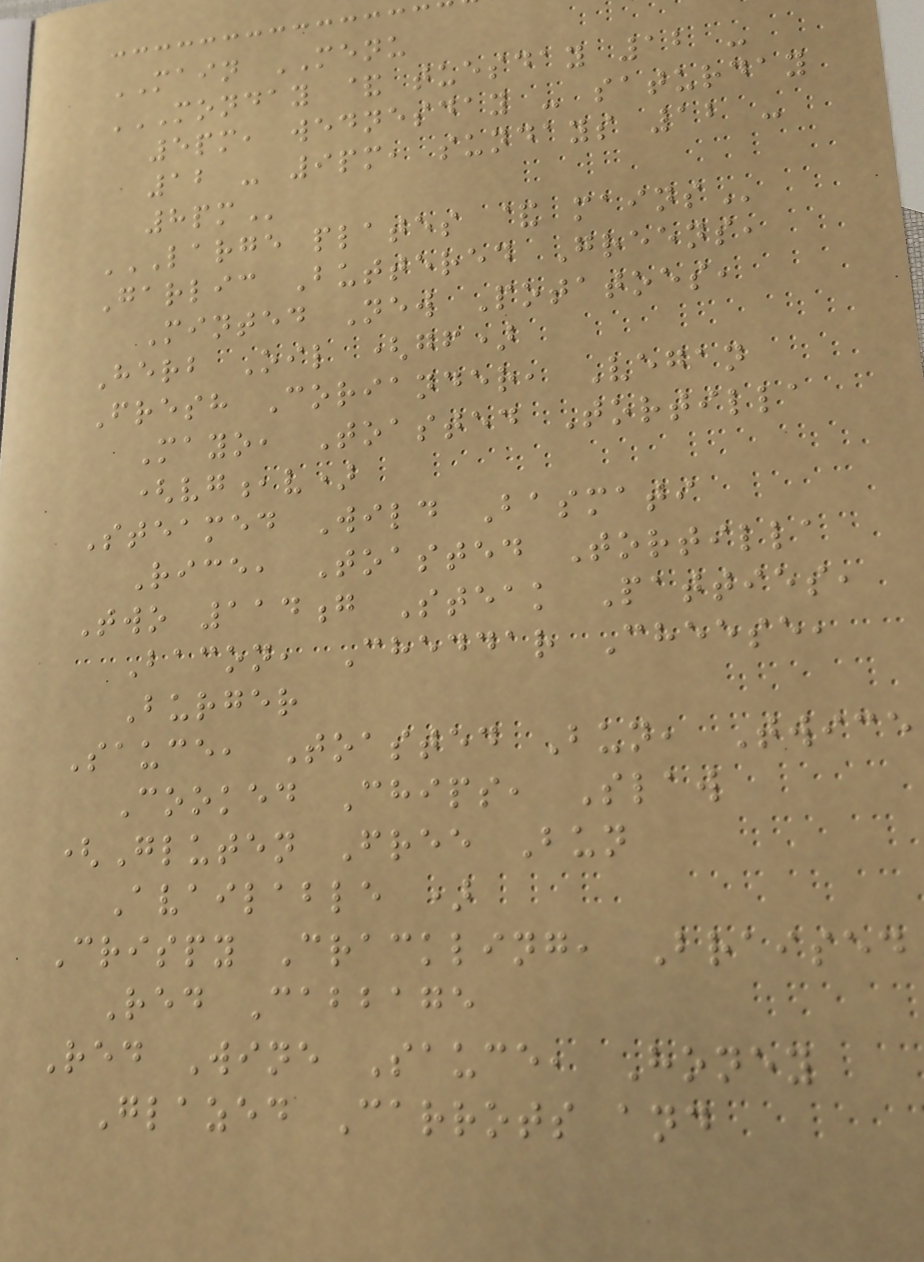MAIN MENU
MONDAY & TUESDAY 12 -
5PM, WEDNESDAY - SATURDAY
12 - 9PM, SUNDAYS 12 -
8PM
LARGE PLATES & MAINS
Garlic Buttered Greens,
Minted New Potatoes,
Herb Oil (gf)
Fresh Coriander, Vegan
Mayo, Toasted Tortilla
(vg,v)
Steamed Wild Basmati
Rice, Toasted Tortilla
Two 114g Steak Patties,
Bacon, Cheddar Cheese,
Burger
Sauce, Toasted Bun, Twice
Cooked Chips, Slaw
(Gluten Free Bun
Available )
Crispy Crackling, Braised
Red Cabbage
Red Wine Sauce, Honey
Glazed Carrots and
